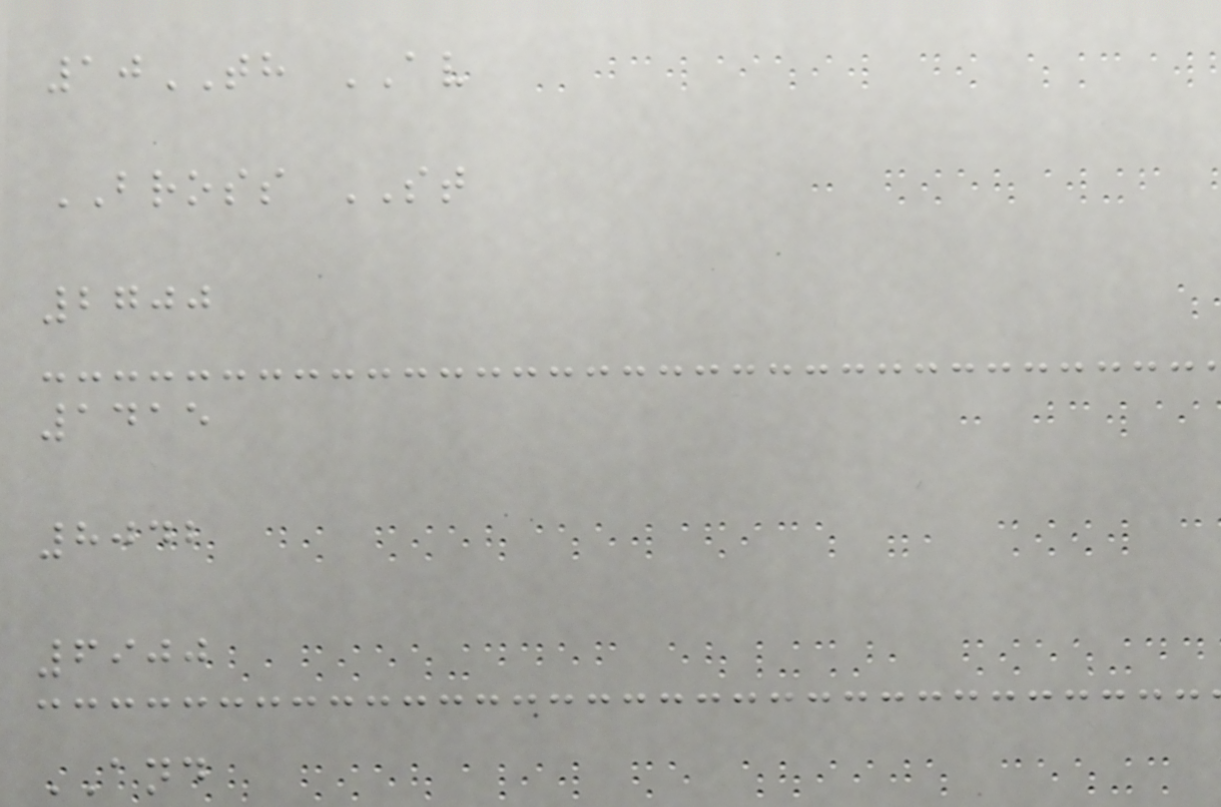10TH AV
BROSS ST
2700
1415
8042
6900
AND
